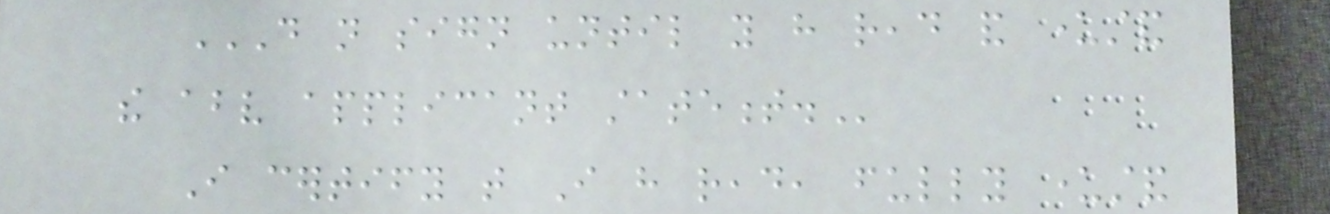DO NOT SIGN UNTIL YOU HAVE READ AND UNDERSTAND
THE ABOVE APPLICANT STATEMENT.
I certify that I have read, fully understand
